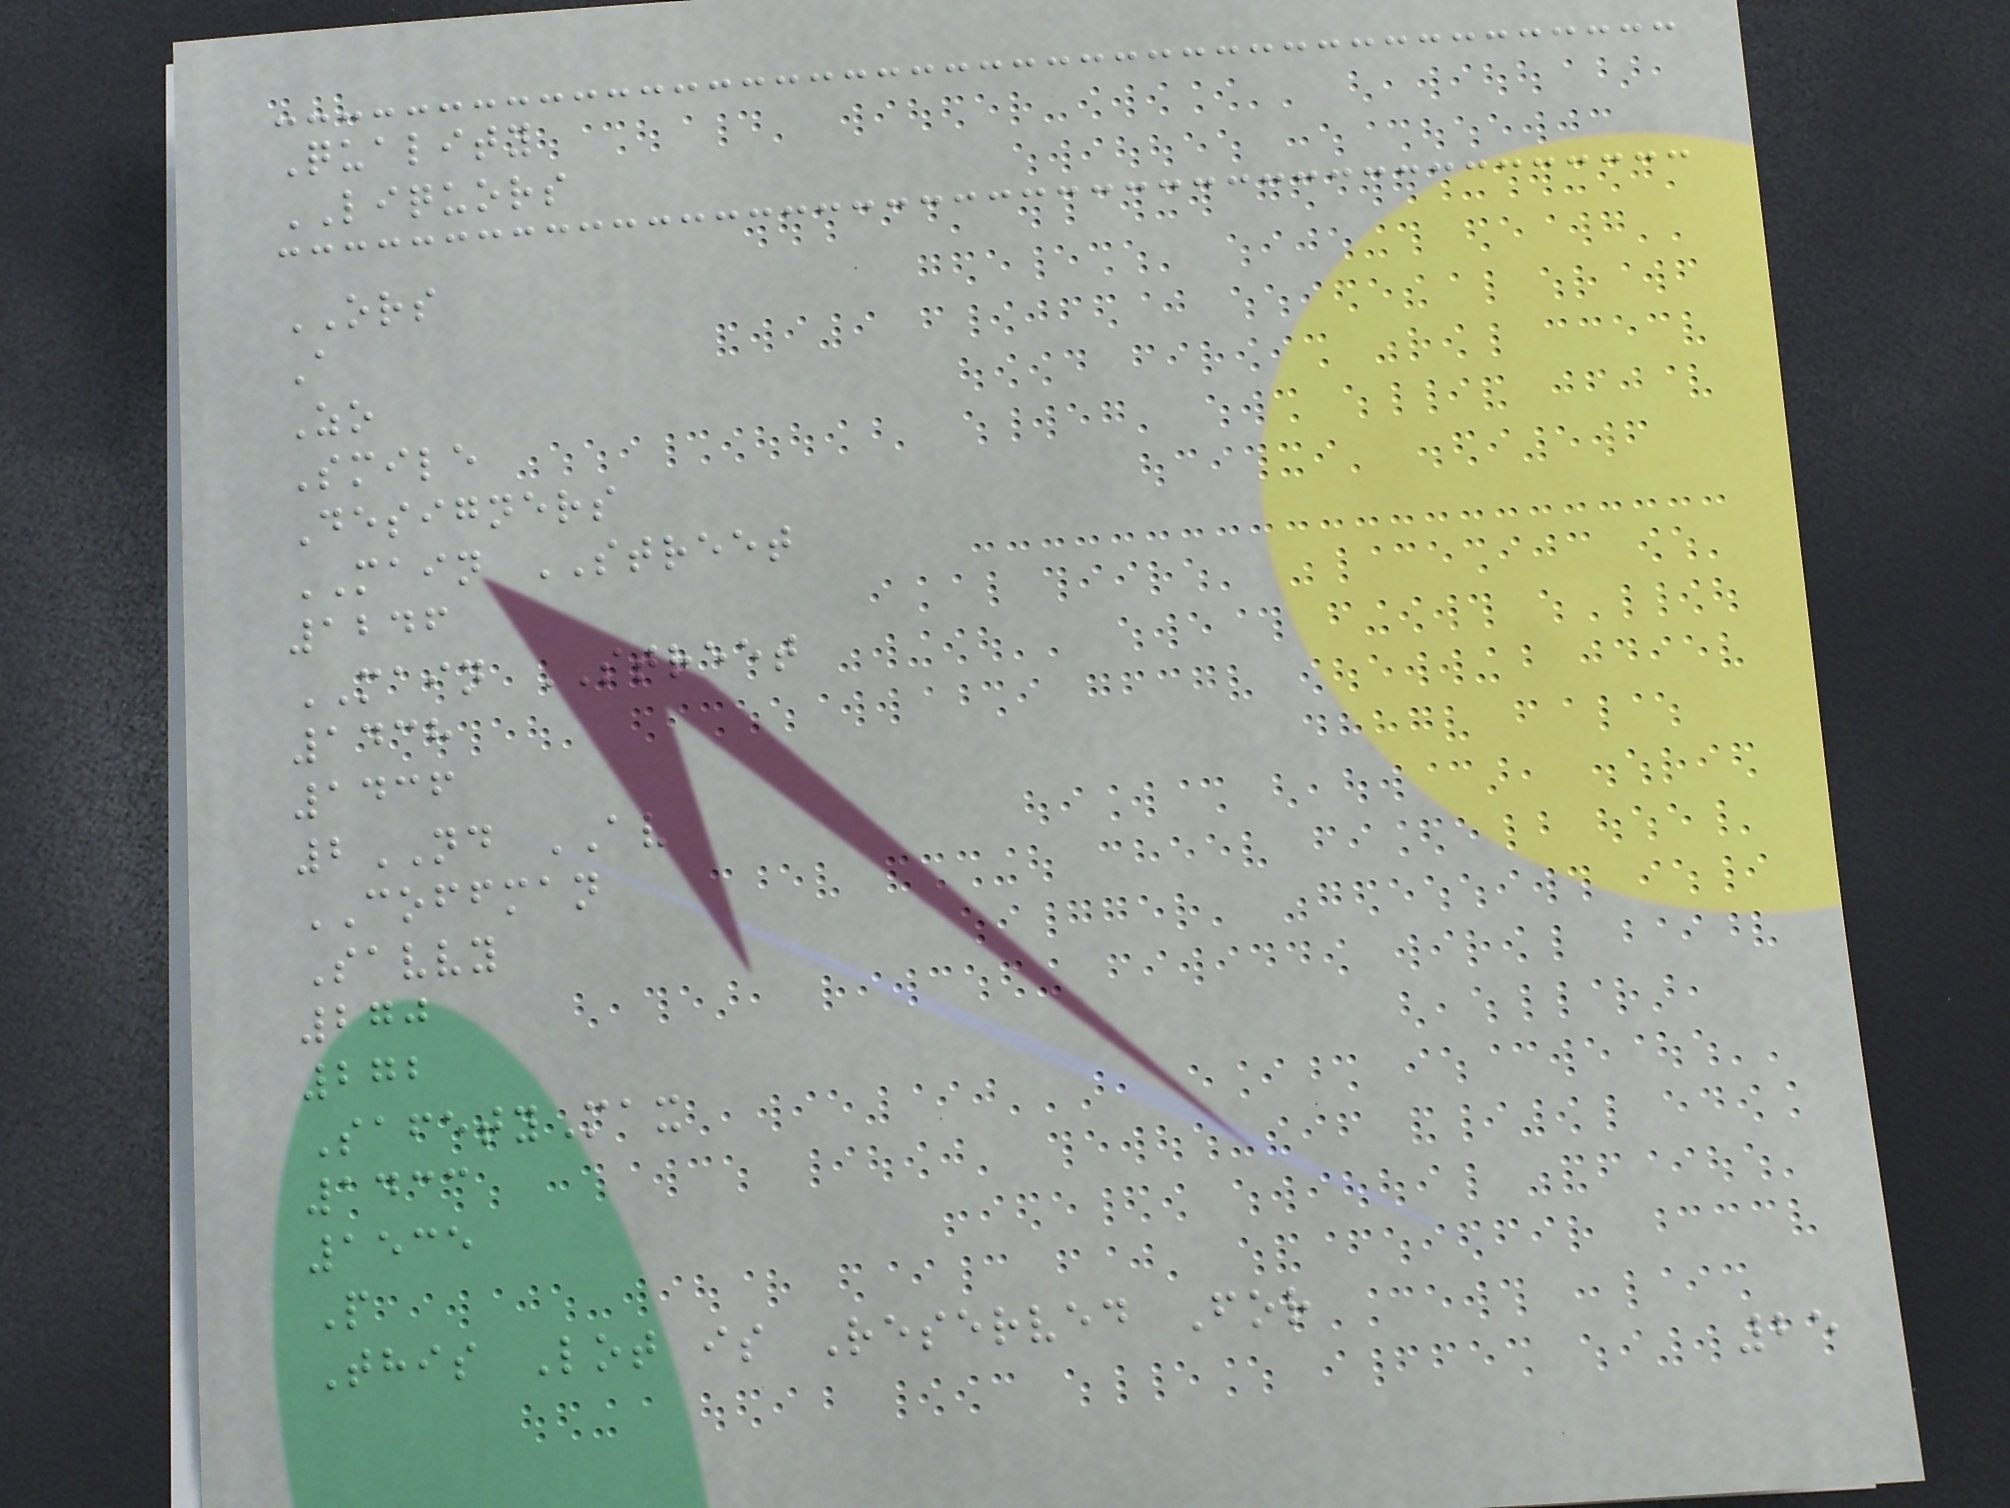Quality
LIQUORS
ORS
A
Zo
Smile
Designers
MAIN STREET
1246
MAIN STREET
1438
1436
2ND AV
COFFMAN
Savvy
270
272
SafetyMax
1433
1535
P
This Lot is Reserved For
25
